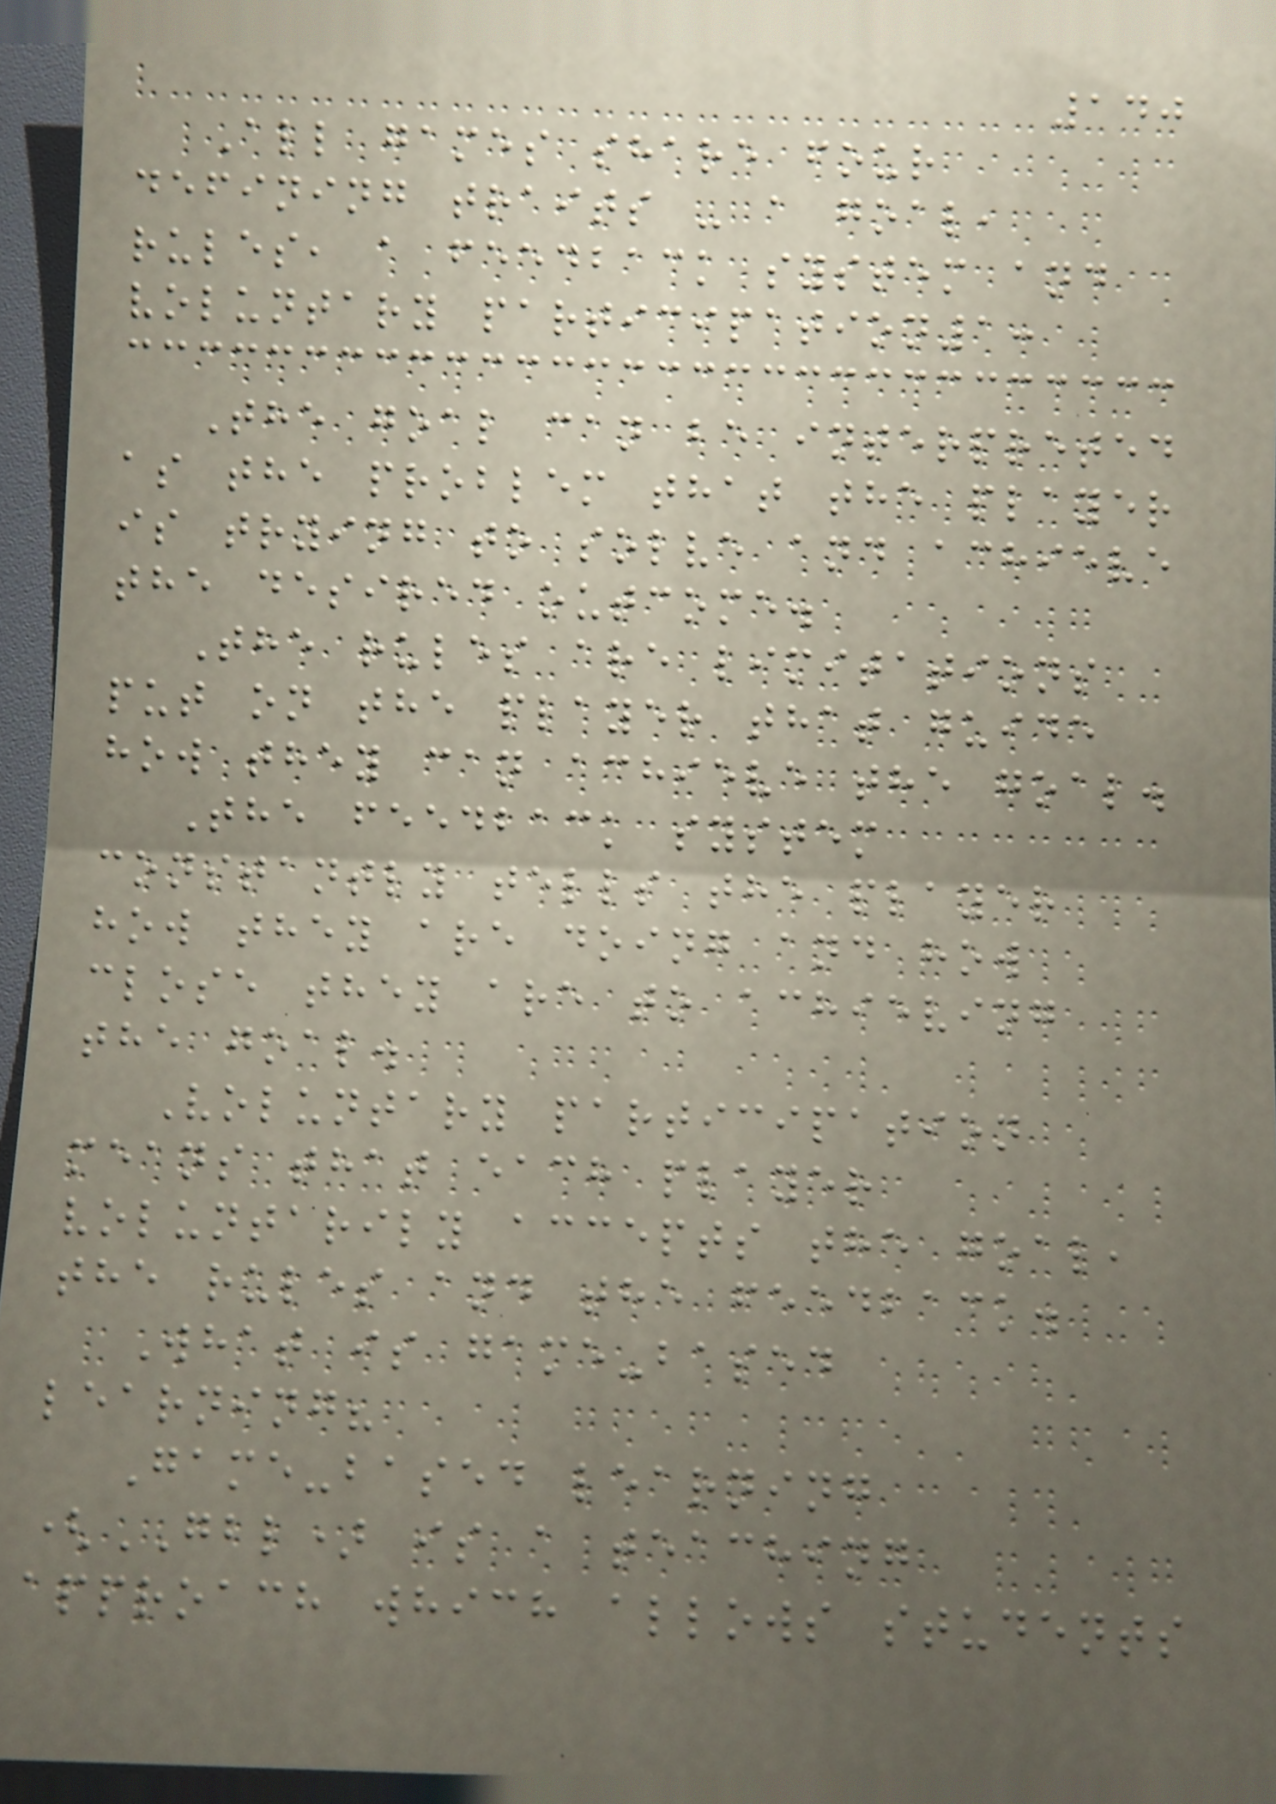140
All games share four
defining traits - a goal,
rules, a feedback system and
voluntary participation1:
The goal can be interpreted
as the problem that the player
is trying to solve and achieve
the desired outcome.
The rules are limitations
put on the player that guide
how they can achieve the goal.
The feedback system
constantly tells the player
how they are doing and how
close they are to achieving
the goal.
Voluntary participation
means that each player
voluntarily accepts the goal,
the rules and the feedback.
What is game-based
learning?
Game-based learning
(GBL) is a teaching
approach which allows students
